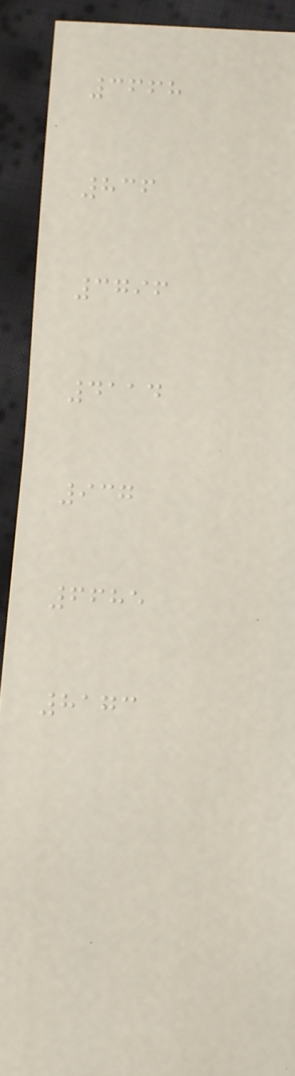3668
836
3796
4114
937
6685
8173
